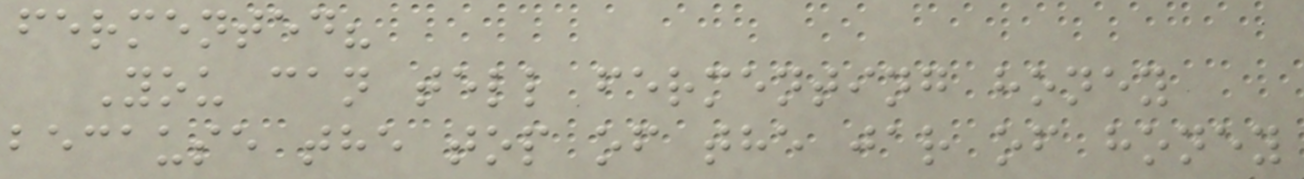fermented?
You can tell fermenting honey
because the top of the jar of honey
